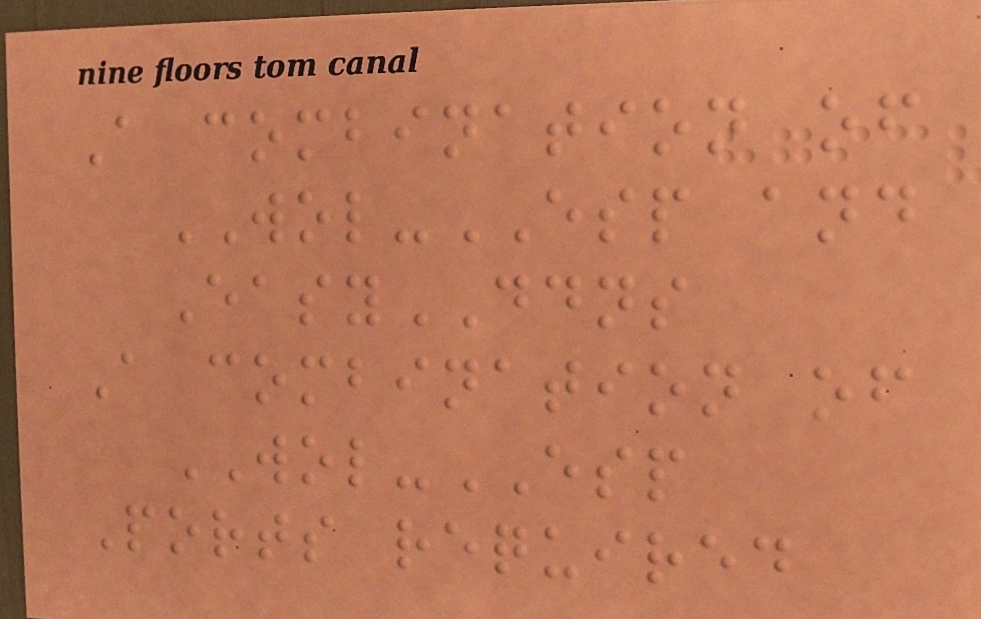A combination of
WOL-ESP and
EasyDDNS
A combination of
WOL-ESP
Ports required
